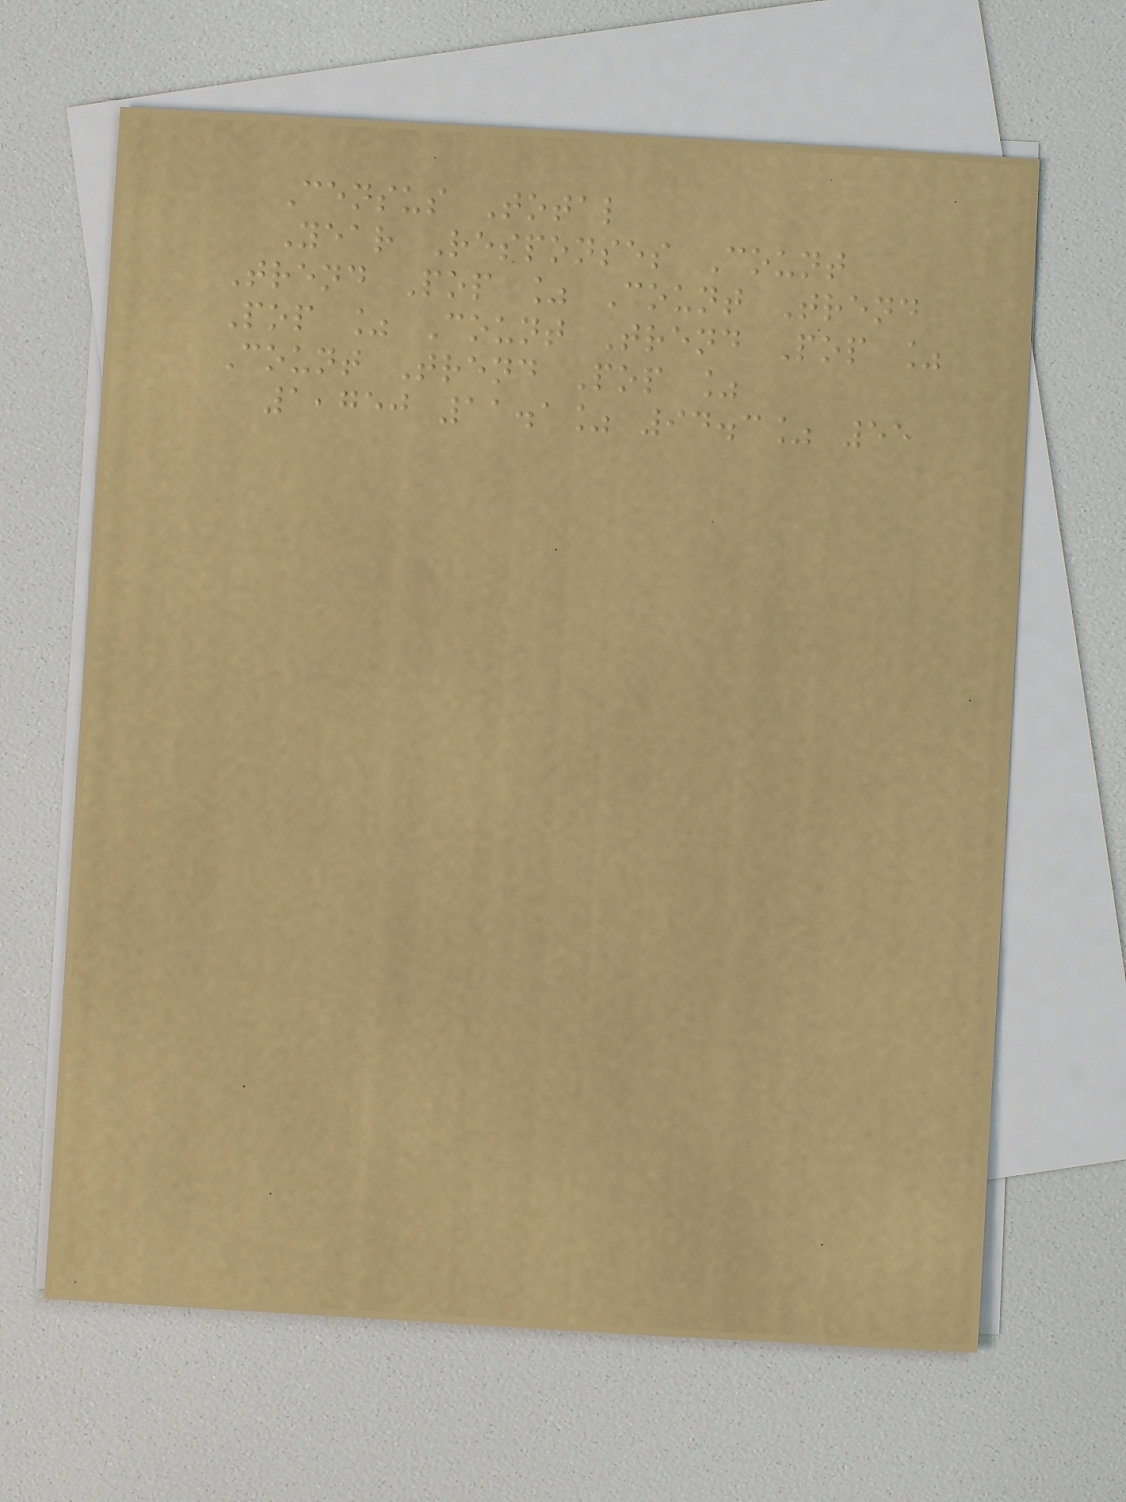Census Total
Year Responses Count
Trend Pop % Count Trend
Pop % Count Trend Pop %
Count Trend Pop %
1,750 11.1% 94.3% 55
